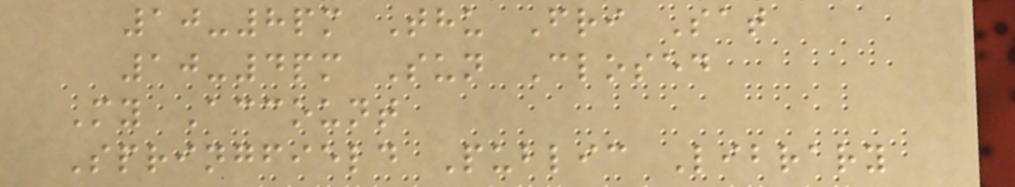10-8pm Thu Fri Sat
10-4pm Sun Closed
My Account
Springfield Public Library
